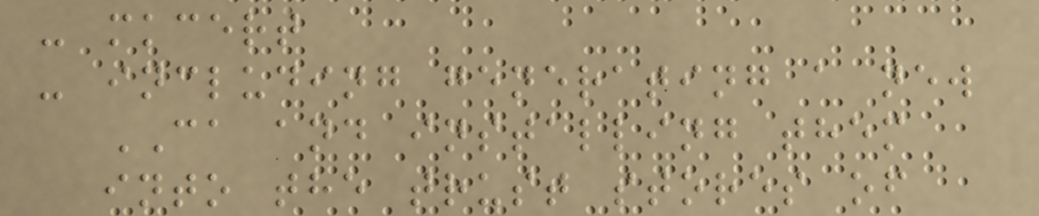- mkcert
- including generating a new
CA and installing them
into the trust stores of
